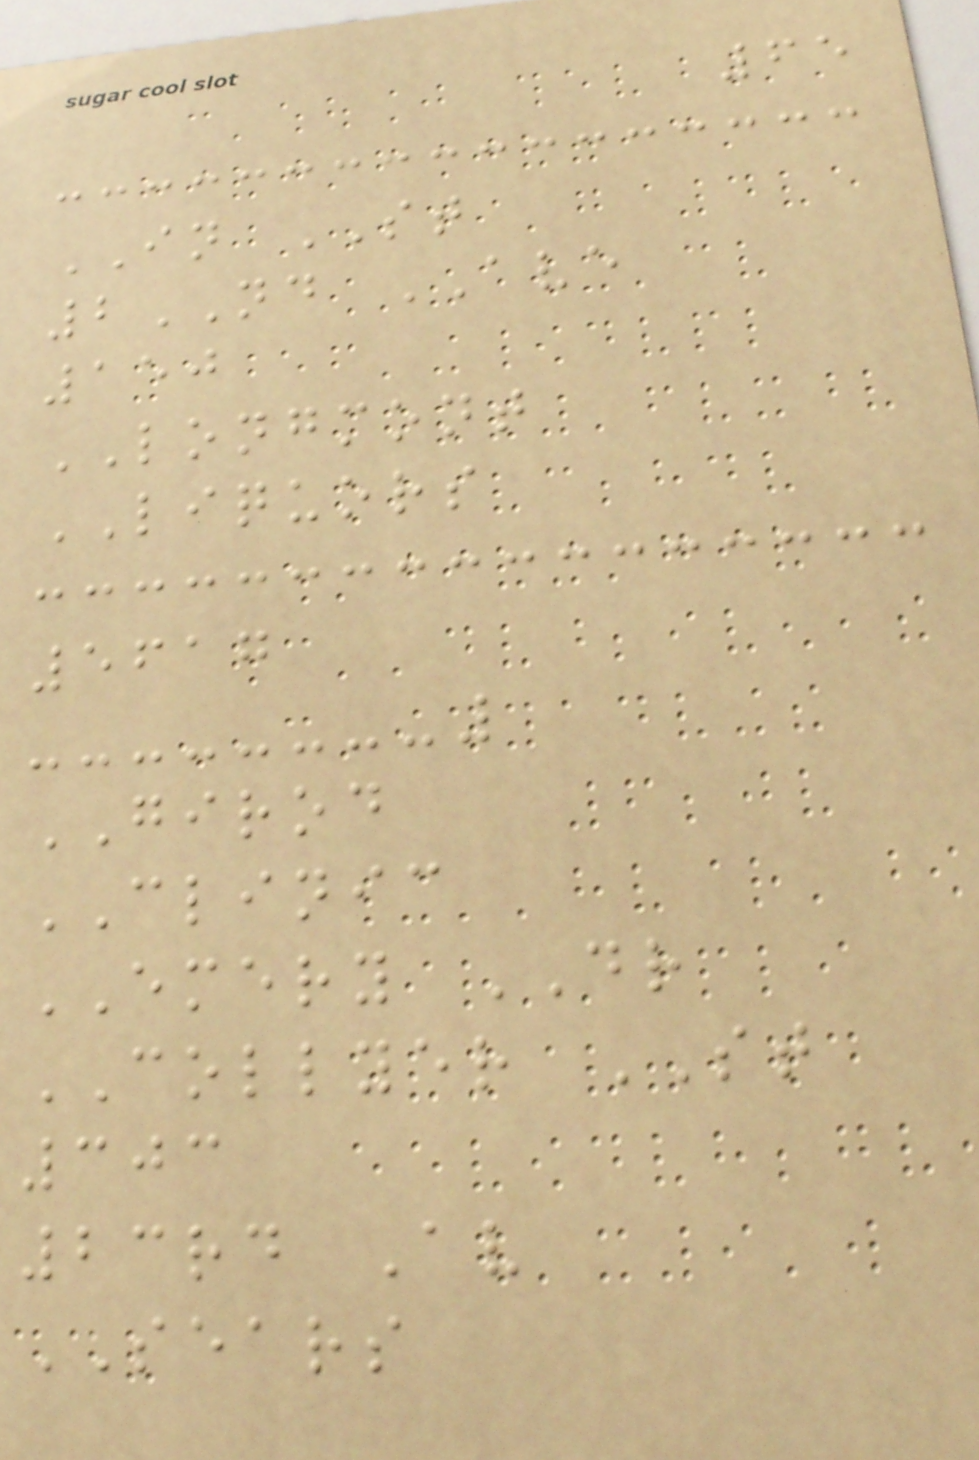65
IN ST
2ND AVE
150
LONGMONT
LIQUORS
5617
GIROD
CLINIC
EMERY DR
COLLYER ST
303
23rd Av
SEARS
